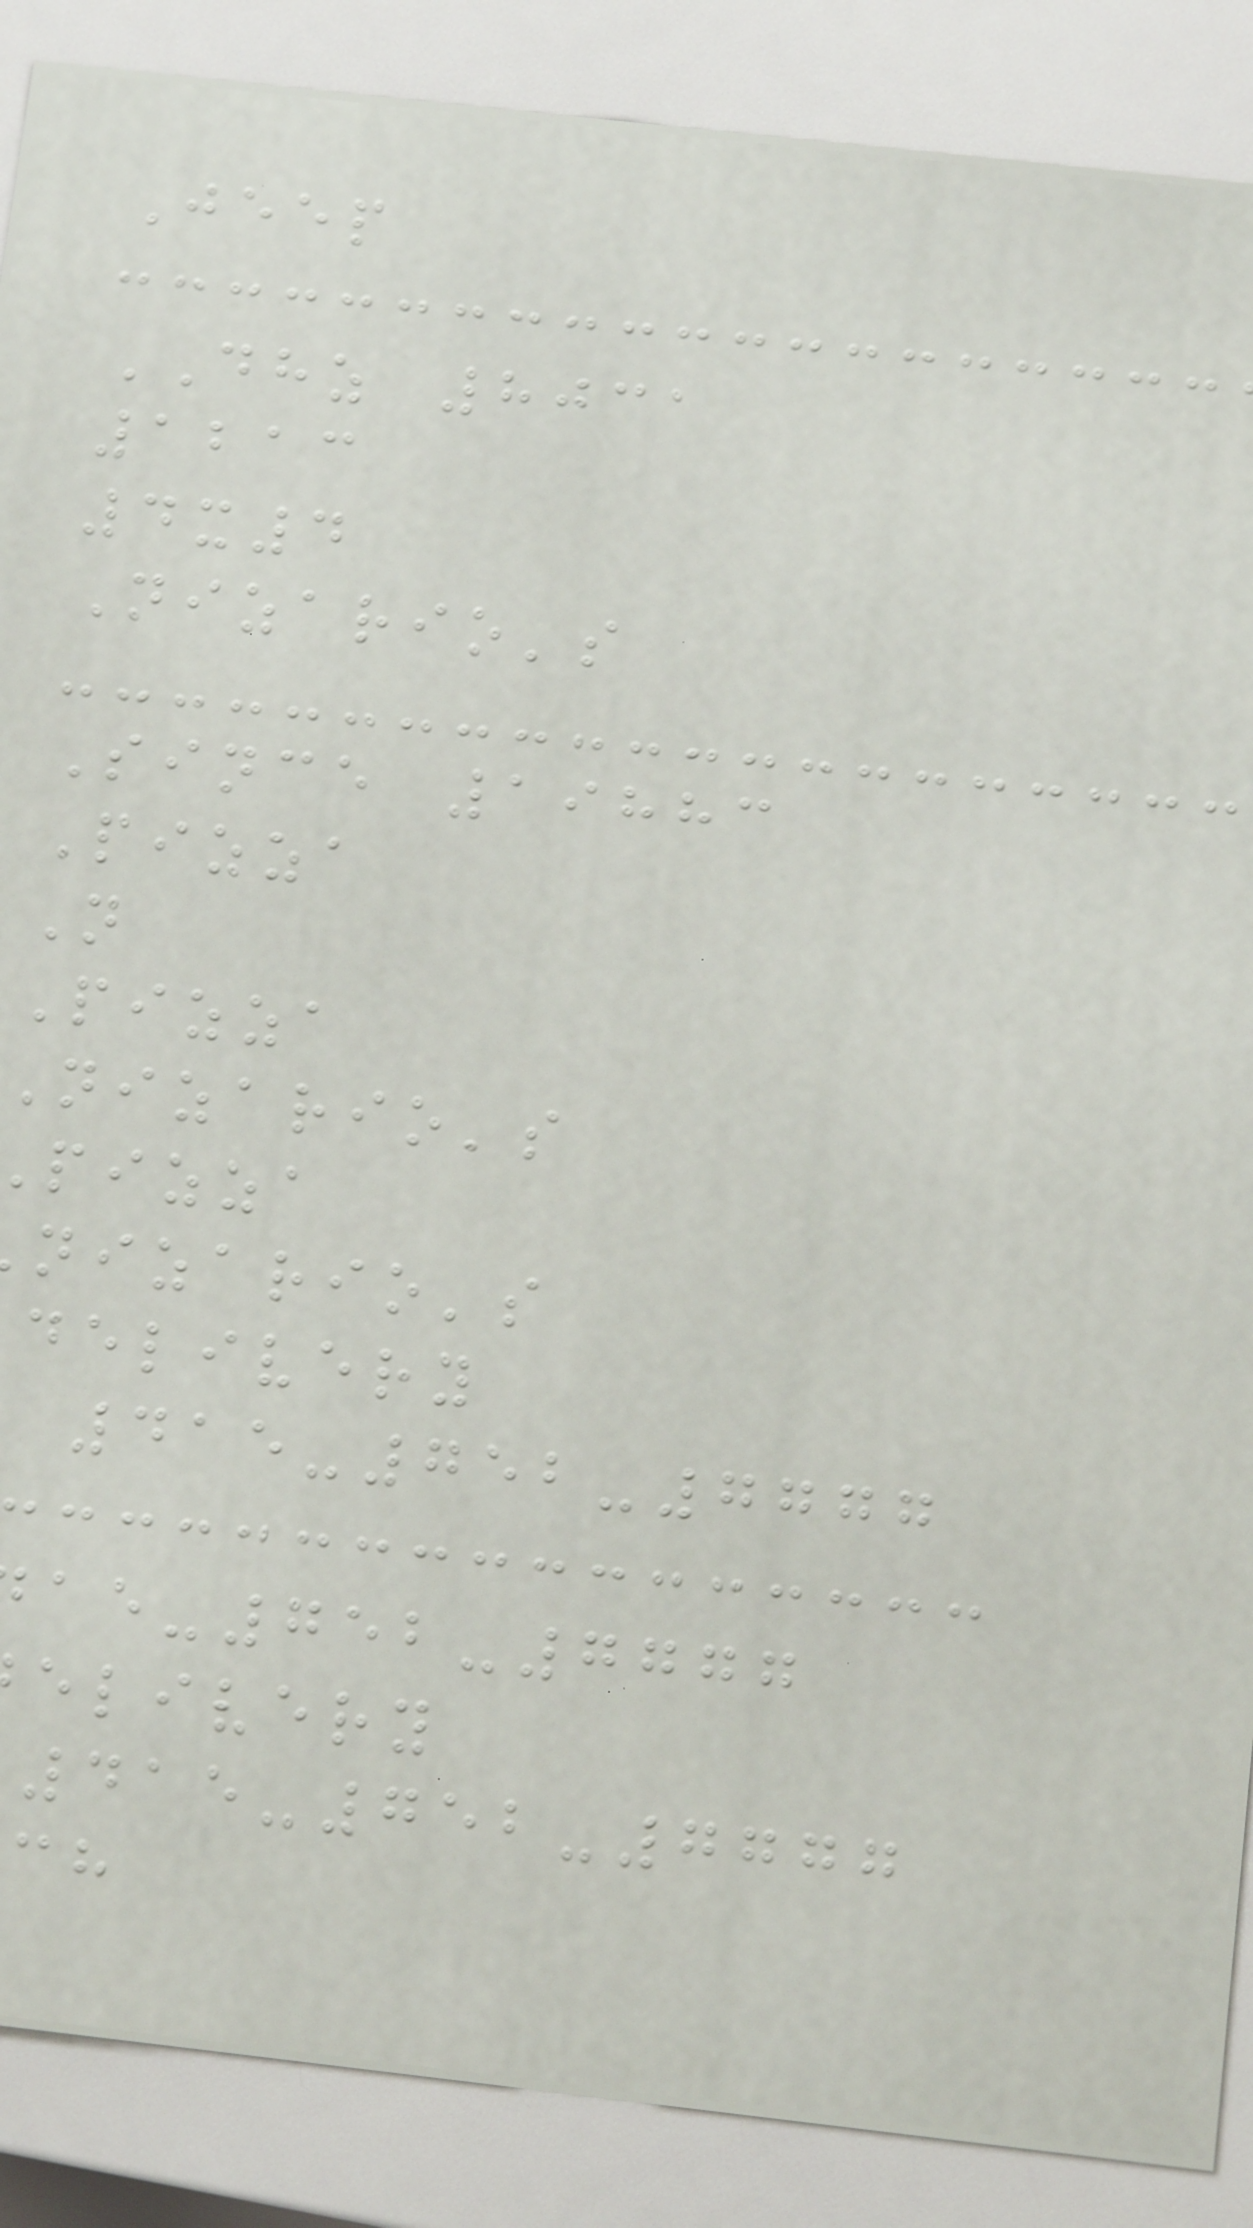Jeep
DHZ 8031
1213
4x4
Nizario's
Since 19883
Pizza
N
Pizza
Nizario's
pizza
nizario's
delivery
415-752-7777
-752-7777
elivery
415-752-7777
